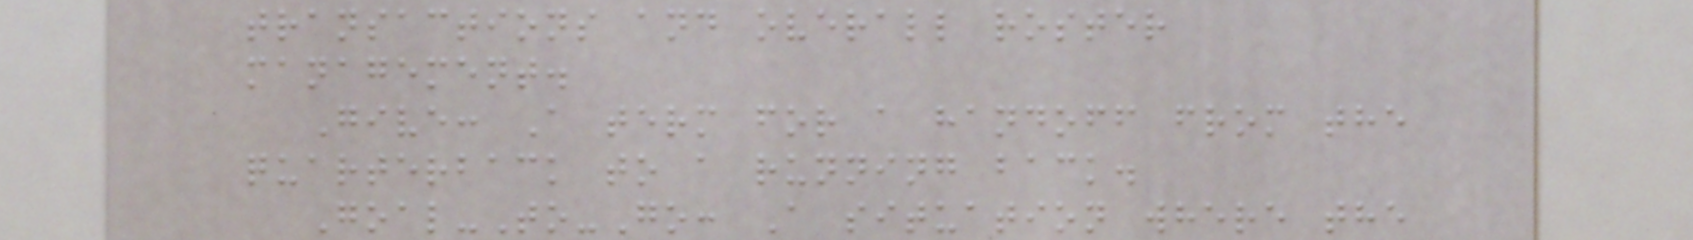transactions and overall roster
management.
Give: A term for a handoff from the
quarterback to a running back.
Goal-To-Go: A situation where the
